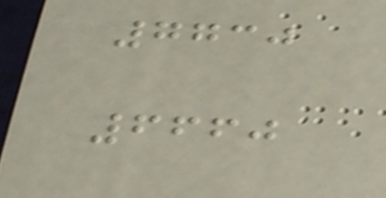7730
6660
